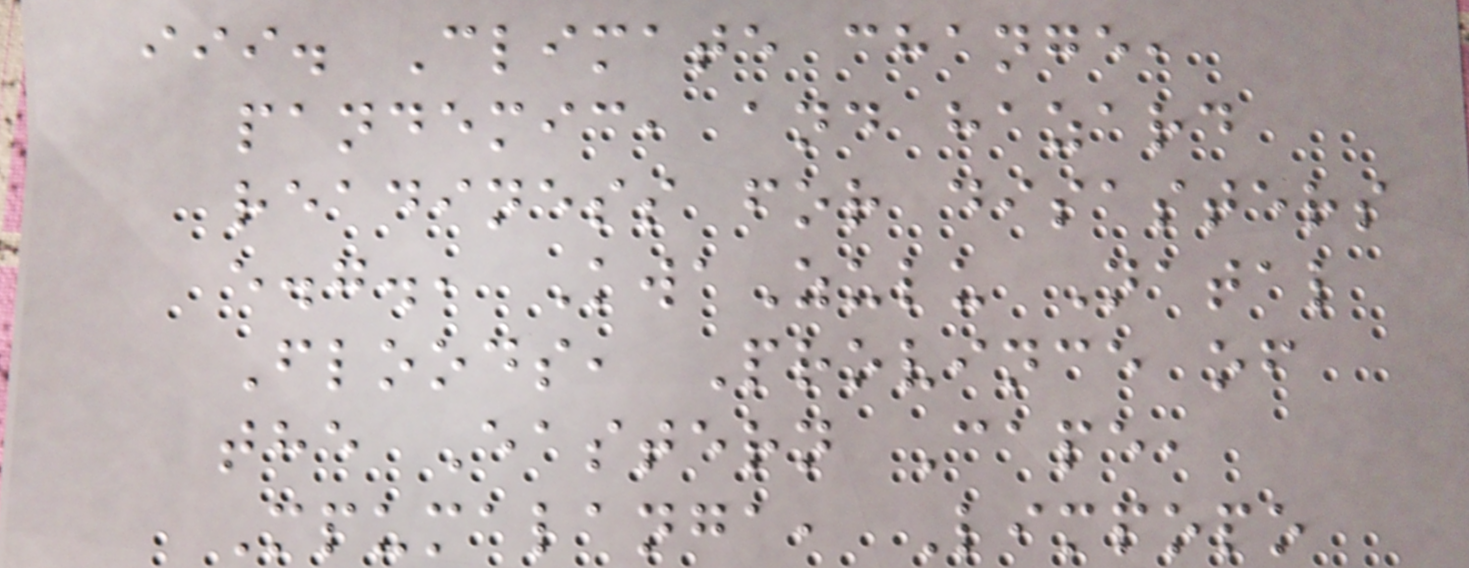iii. Climate change,
pandemic, and hazard
readiness for disasters
e.g., KwaZulu Natal
Floods, Province of
the Eastern Cape,
Mpumalanga, Limpopo
